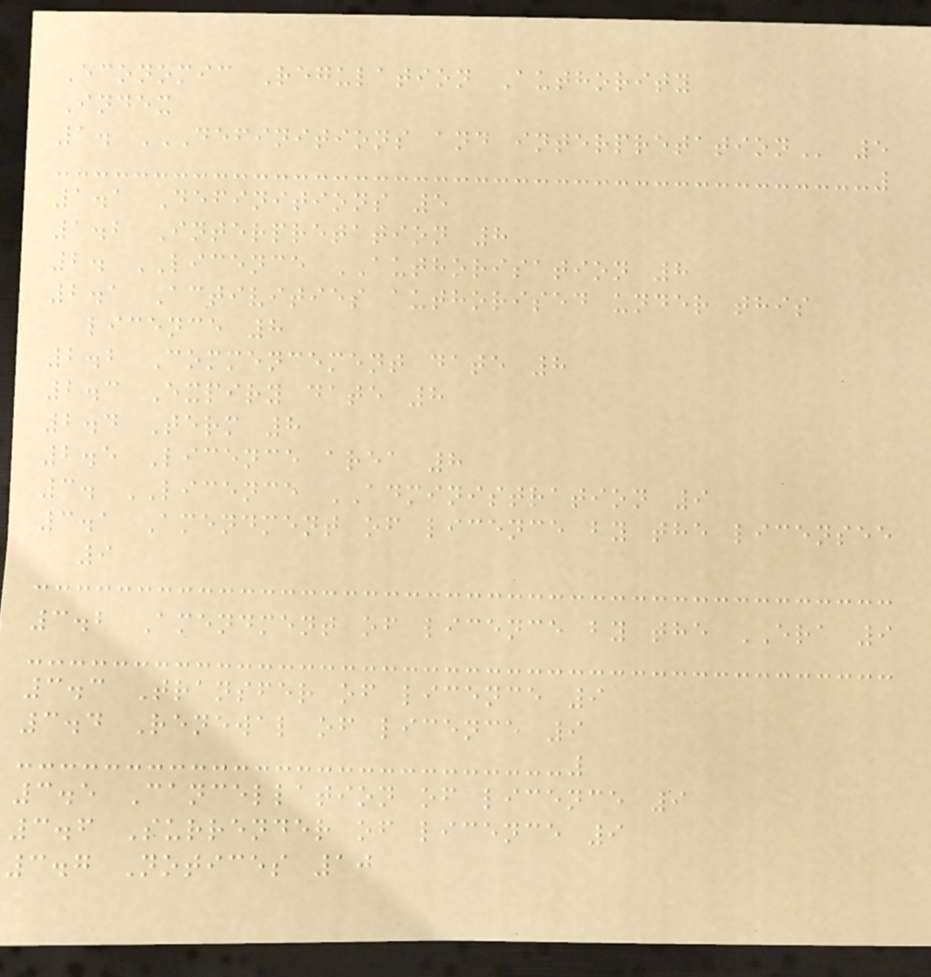Economic Regulation Authority
Index
1. DEFINITIONS AND INTERPRETATION 5
1.1 Definitions 5
1.2 Interpretation 8
2. LICENCE AUTHORISATION 8
2.1 Activities authorised under this
licence 8
2.2 Commencement date 8
2.3 Expiry date 8
2.4 Term 8
2.5 Licence area 8
3. LICENCE ADMINISTRATION 9
3.1 Amendment of licence by the licensee
9
3.2 Amendment of licence by the ERA 9
3.3 Transfer of licence 9
3.4 Renewal of licence 9
3.5 Cancellation of licence 9
3.6 Surrender of licence 9
3.7 Notices 10
